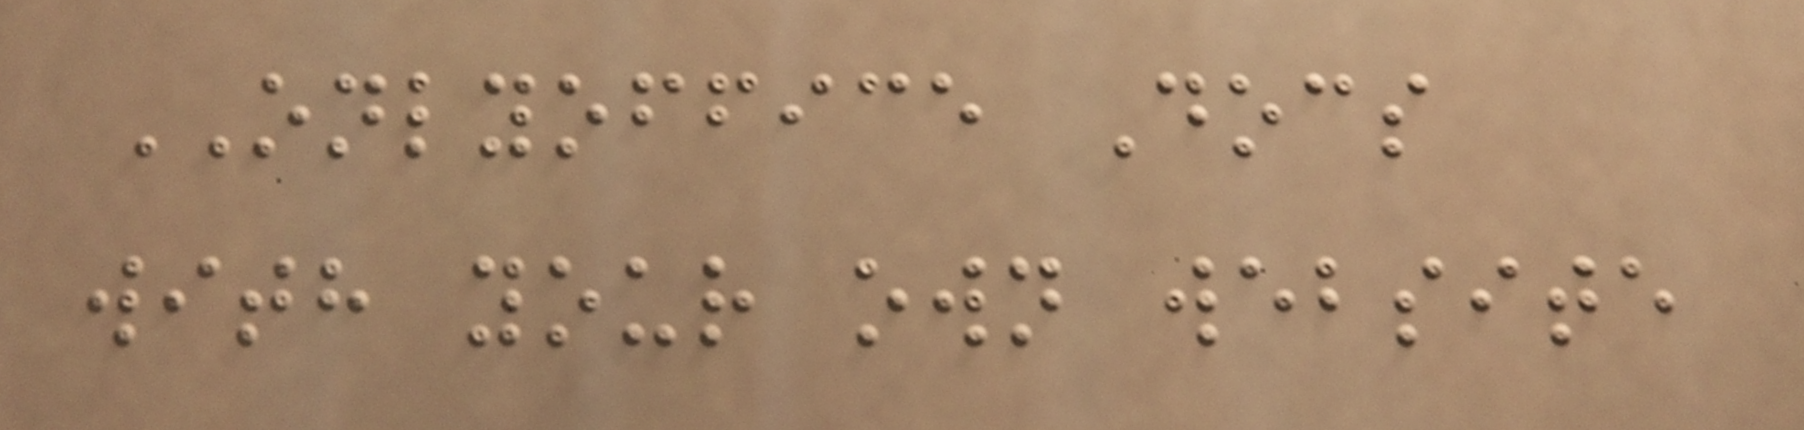ONLYOFFICE Docs
with your own website
